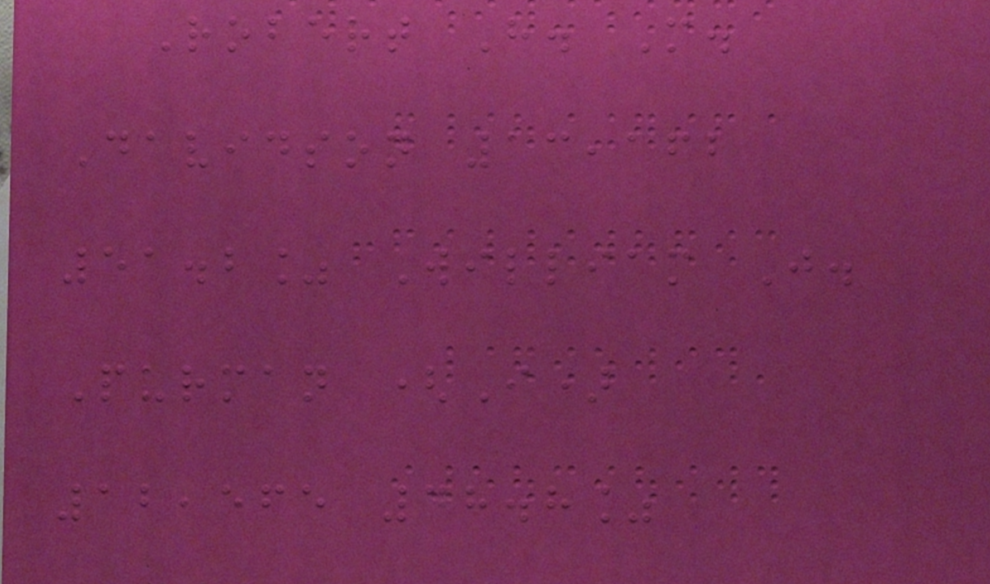Robert H. M.
Davidson 13,162
51.2% William J.
Purman (I)
12,565 48.8%
